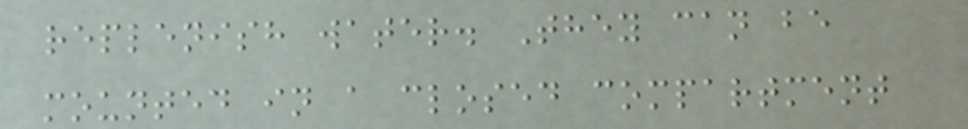replenish water. They can be
mounted in a closed compartment
